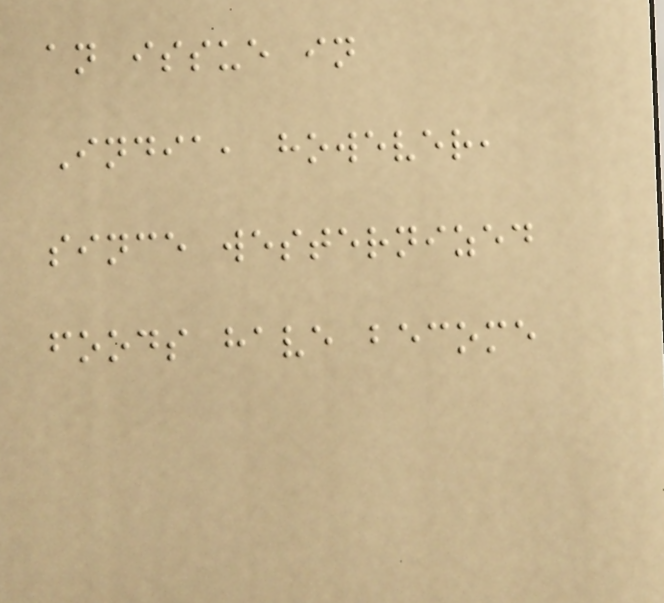an issue in
India, however,
since westernized
foods have become
